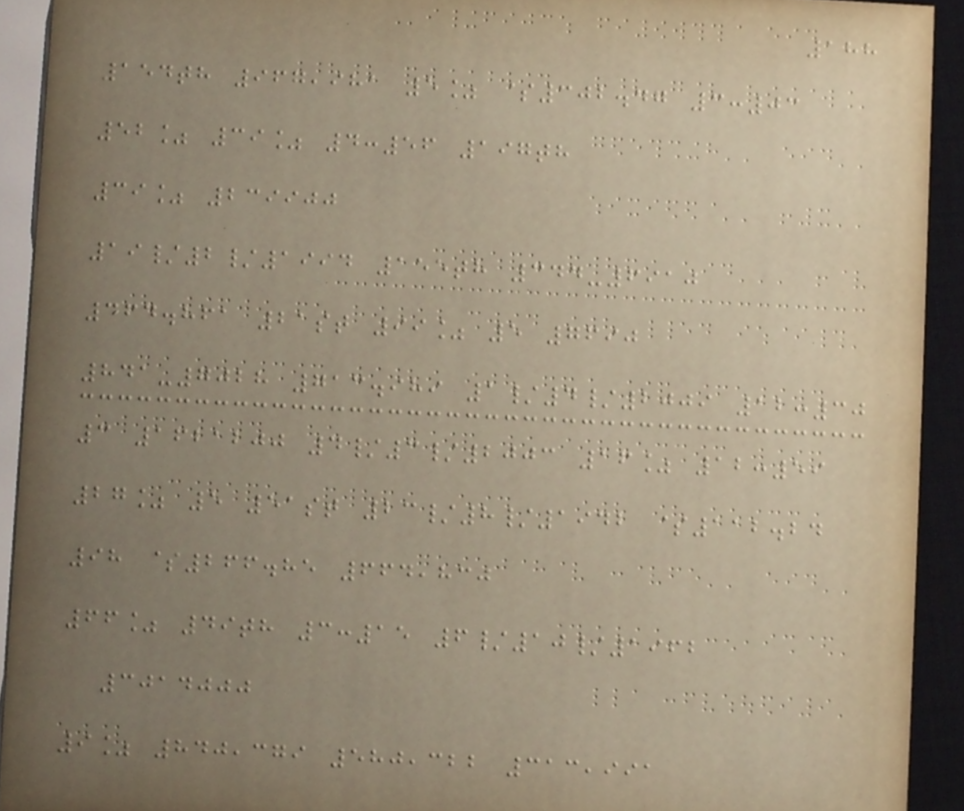188
154th 967,981 5% $302.47 3:03
52% 39% 4:56 197th
39% 239900
19/2/1994 155th 344-6910
464.861 21st 99% 5 7690
841-7028 713.989 1/4/2009 12:30
3 1621200 4/3/2003 16% 12:59
27% 5 51st 23/8/1942 $112.24
98 $266.85 664,830
66% 49th 3:15 6/10/1962
3014000
9% 840,379 580,322 313,991
